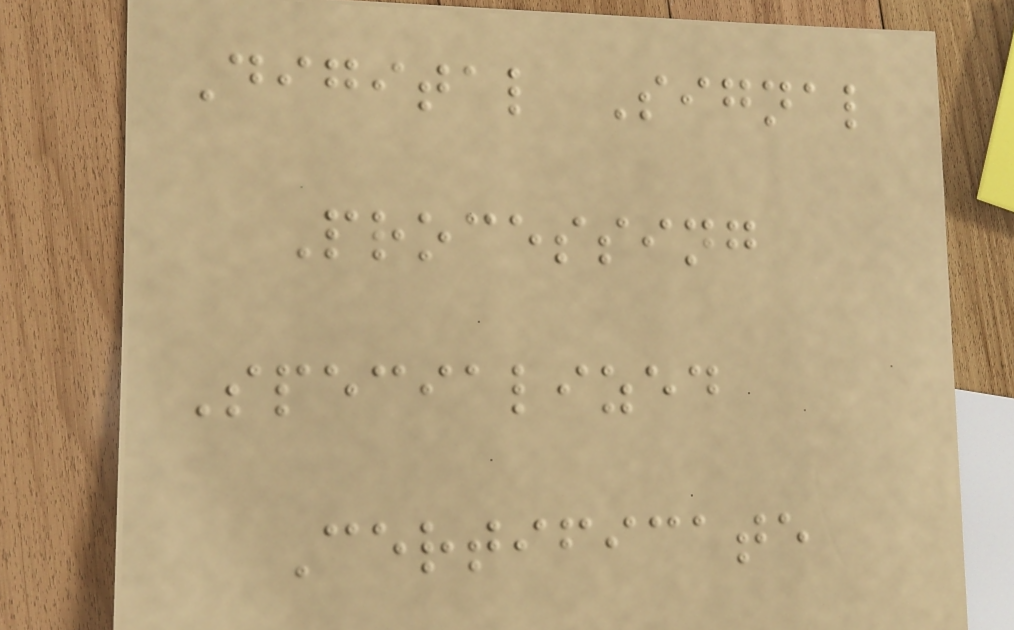Digital Signal
Processing
Specialized
Certificate
